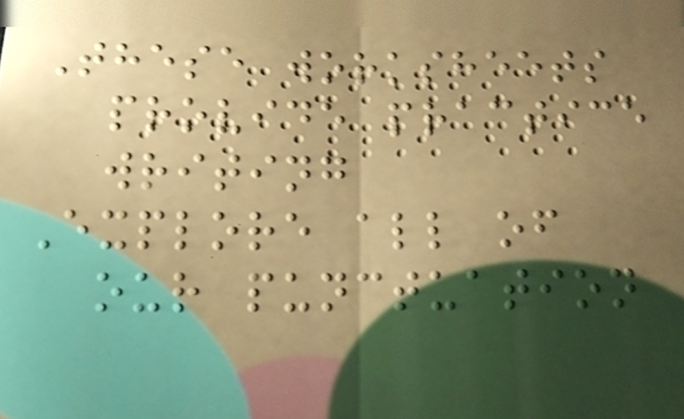These worksheets
provide practice
writing
Explore all of
our punctuation
